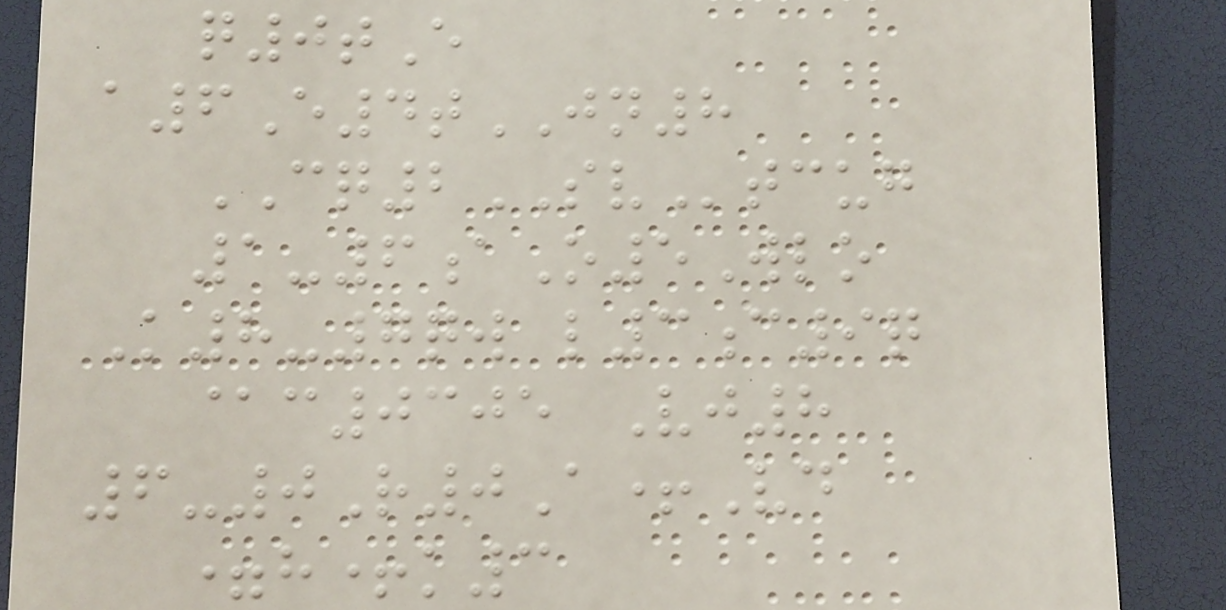q0tE
a6E4tJN8
CQ2SVtcug
1-6aO5Wlo
K8-7qw l3c9q
@c0305 Vj8
6-0R0A+Vd
=h+k3
